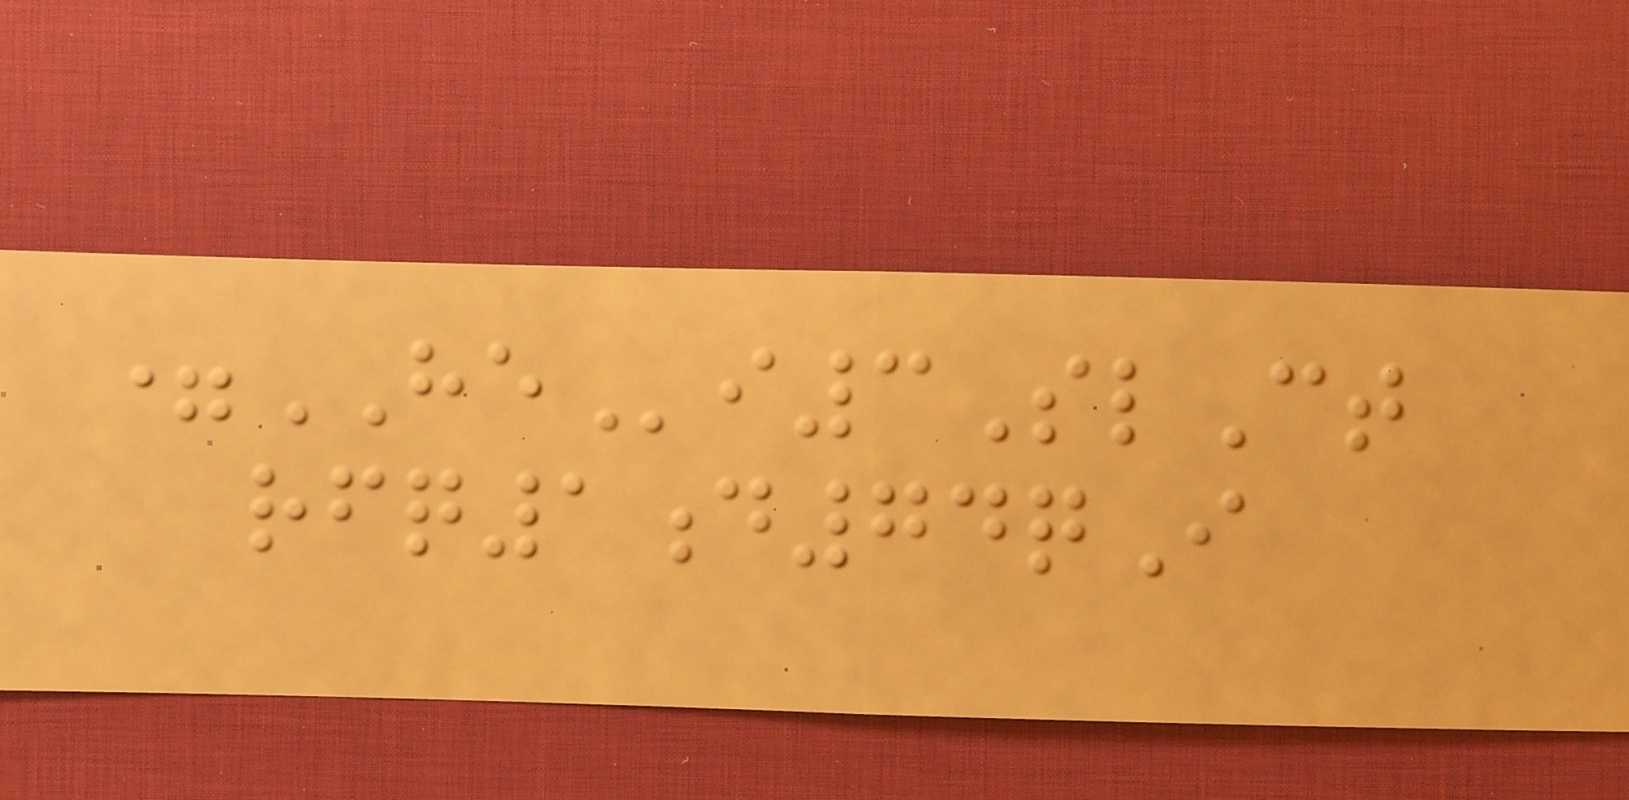=HEi3SlCt
rfq1d74qI
